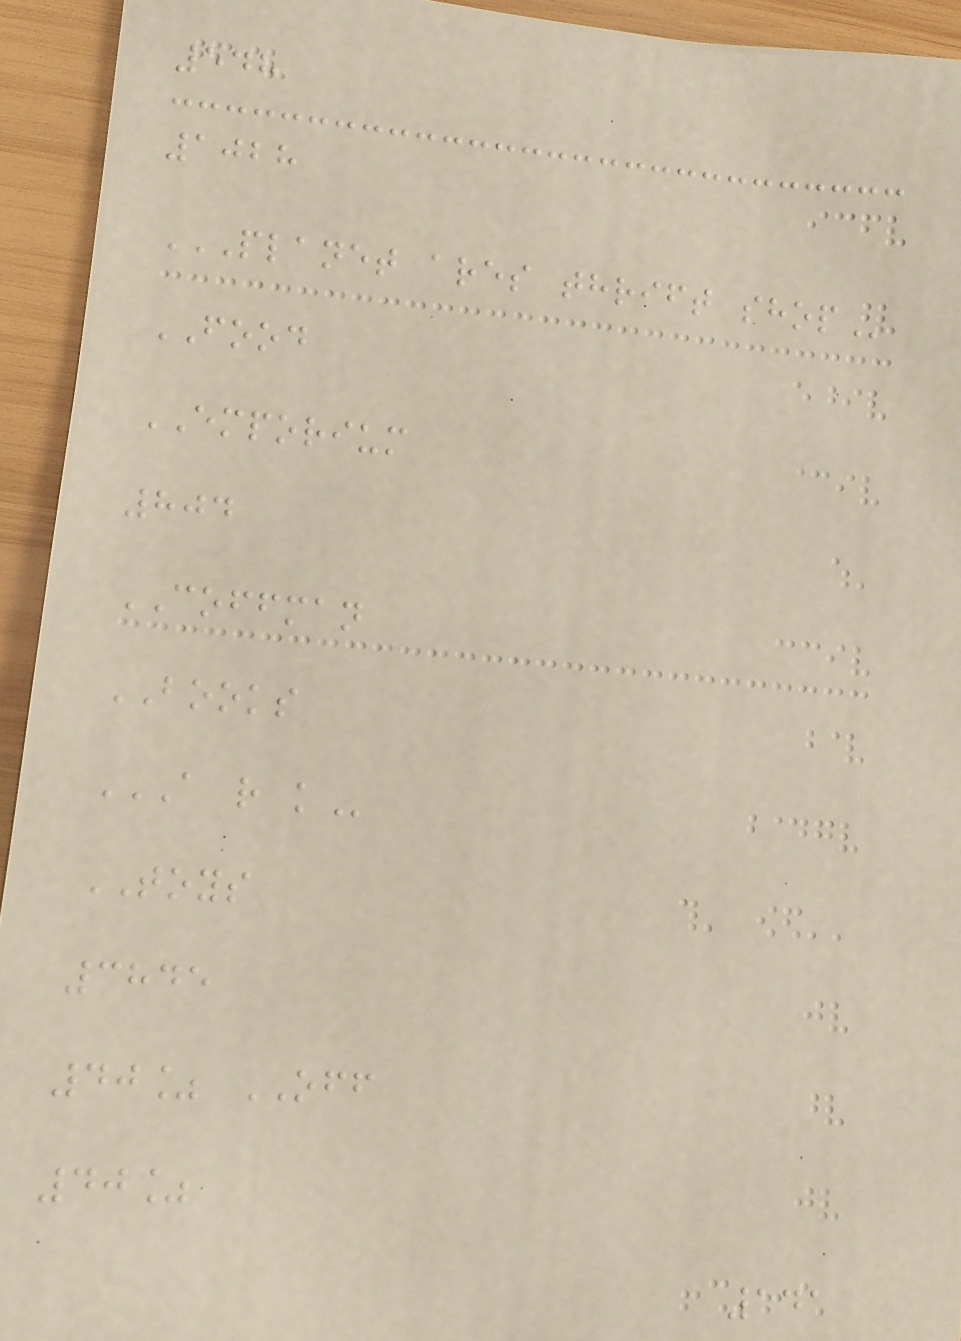548
1028
PLANET ARES THRIFT SHOP
FOOD
EMPORIUM
804
COFFMAN
BOOKS
A R K
TOYS
3845
40% OFF
40%
141
